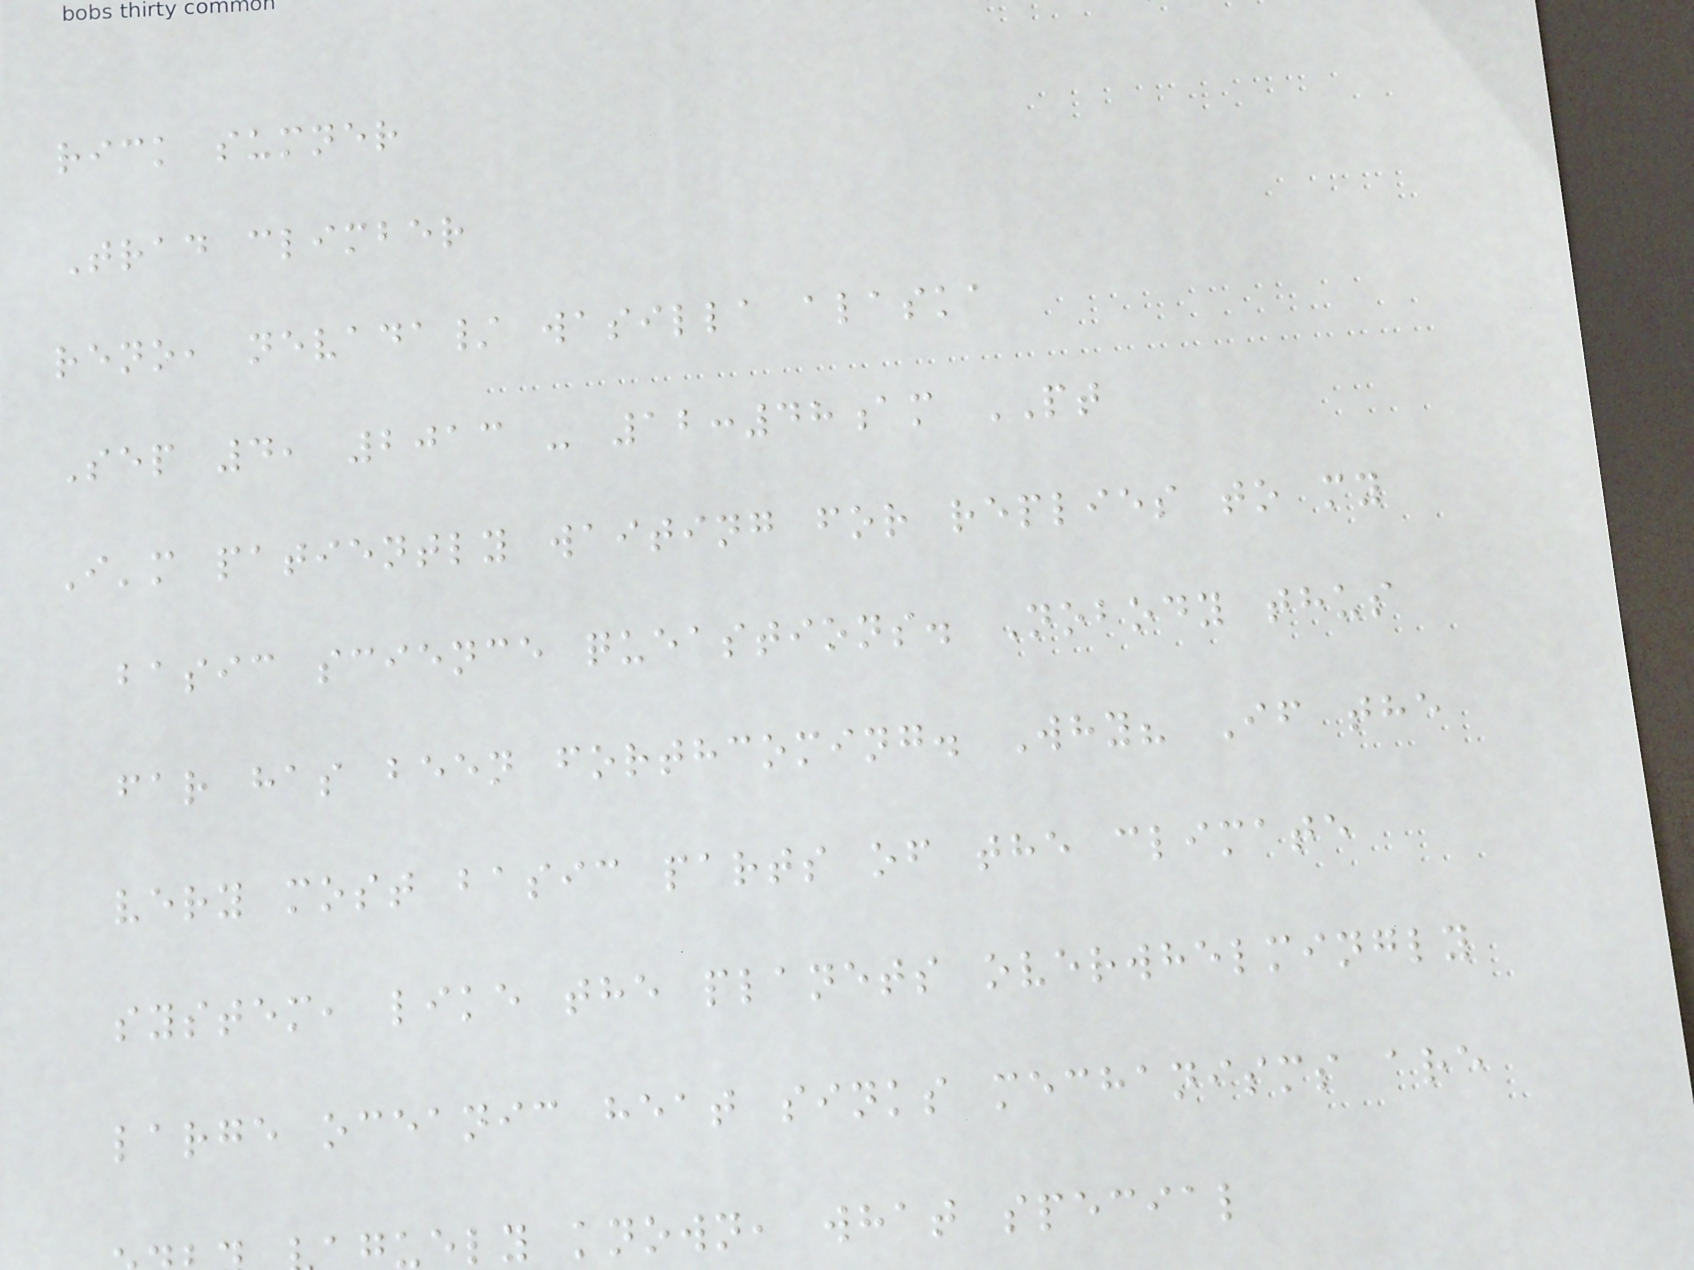rick sumner
Trad climber
reno, nevada/ wasilla alaska
Sep 4, 2013 - 12:48am PT
I'm patiently waiting for replies to my
basic science queastions. Nobody thus
far has been forthcoming. Why? If the
very most basic parts of the climate
system, like the planets overwhelmingly
large oceanic heat sinks mechanisms are
uely known, what special
